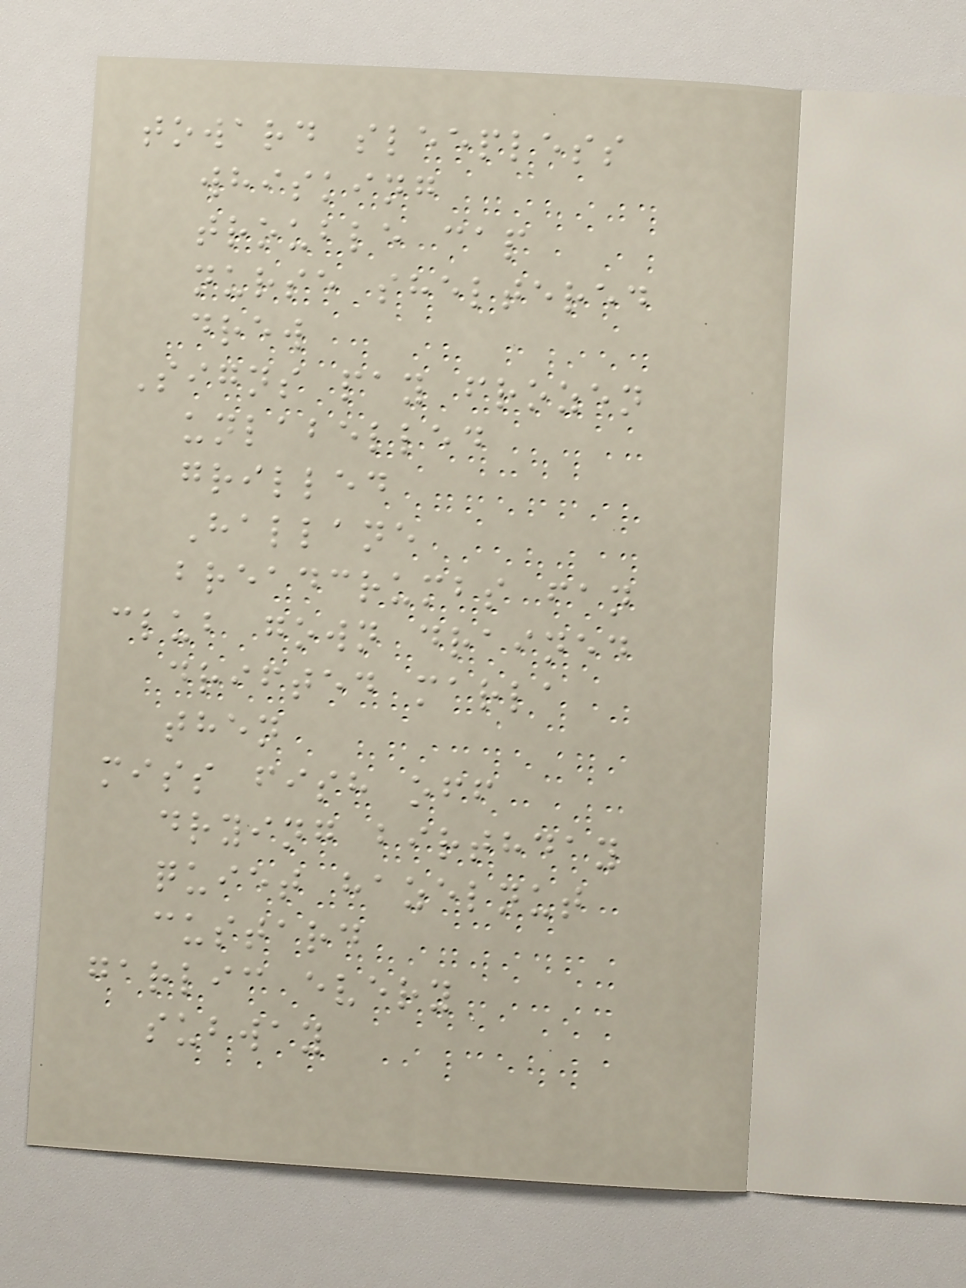toward sleepless
whisking
trouble cap
nurse sheltered
drew
Signs pay frozen
unlabelled
grilled
Hallane
breadcrumbs fan
club gown drained
drifted marla
then
miss fish off
drying birthday
quiet hazelnut
custard
garlic every
subway
